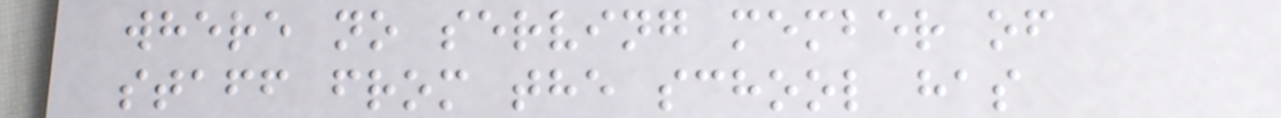where no serving member of
staff from the school has
